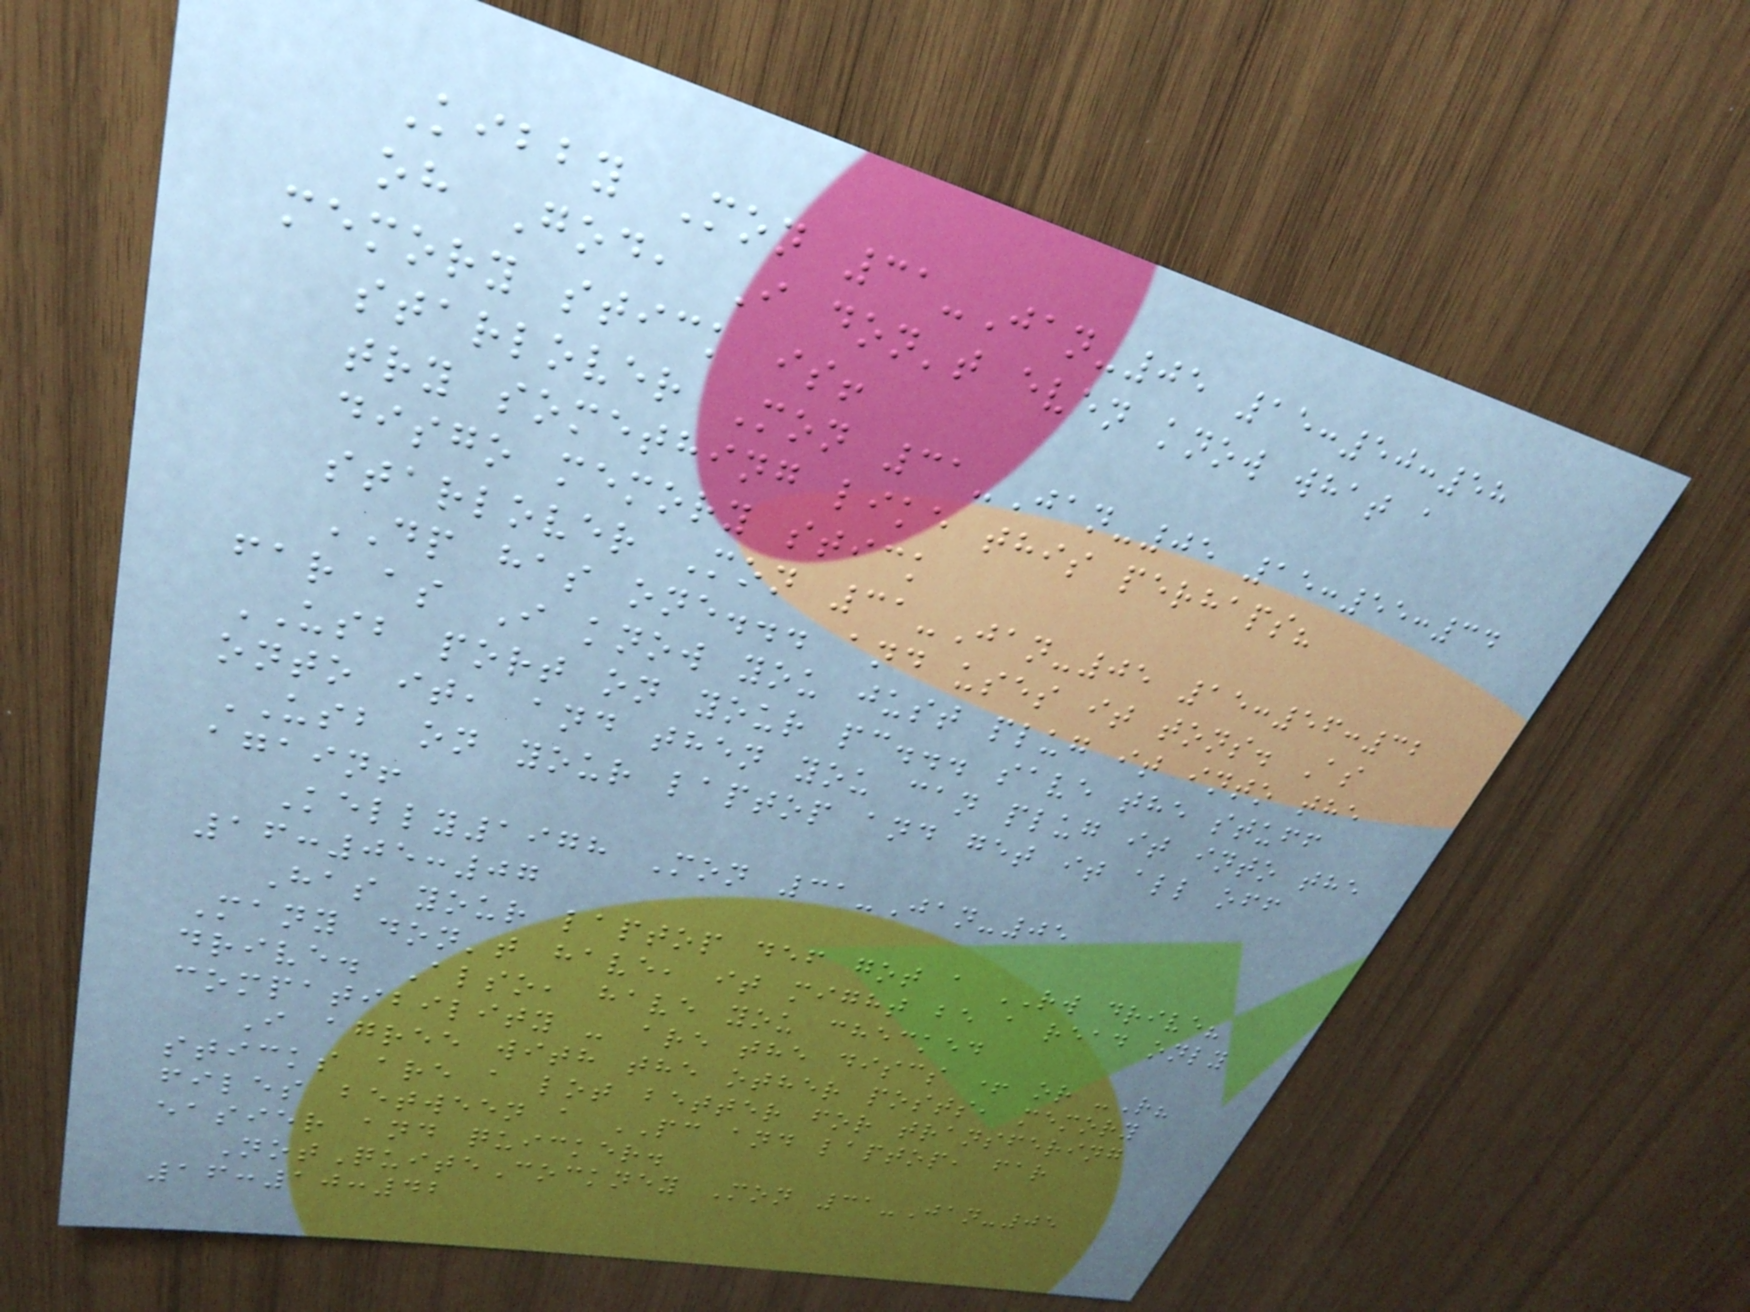Kibby Mon 31-Jan-05 15:50:58
oh God, I don't even know what a
memory stick is!
starlover Mon 31-Jan-05 15:55:34
try something like this perhaps?
disgo memory stick
starlover Mon 31-Jan-05 15:56:32
DP has one... and uses it tons. As
far as I know you just plug it into the
USB port on your pc... save the stuff
onto it, and then you can plug it into the
USB on your laptop and get it all off
again!
Kelly1978 Mon 31-Jan-05
16:05:07
Has your laptop def got a RW drive?
Many don't have, it might be a read only
drive. Also, have you checked
compatibility - are the discs + or -R?
I agree with the other posts, memory
sticks are a lot better for transfering
files between a PC and laptop, far
easier and quicker.
NotQuiteCockney Mon 31-Jan-05
16:10:42
